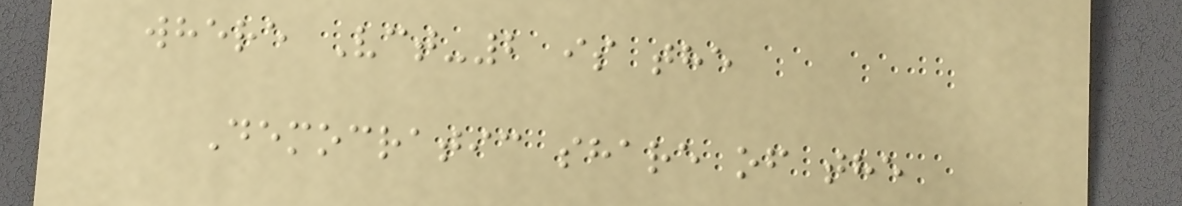where Vct-2 is the
Democratic share of the
